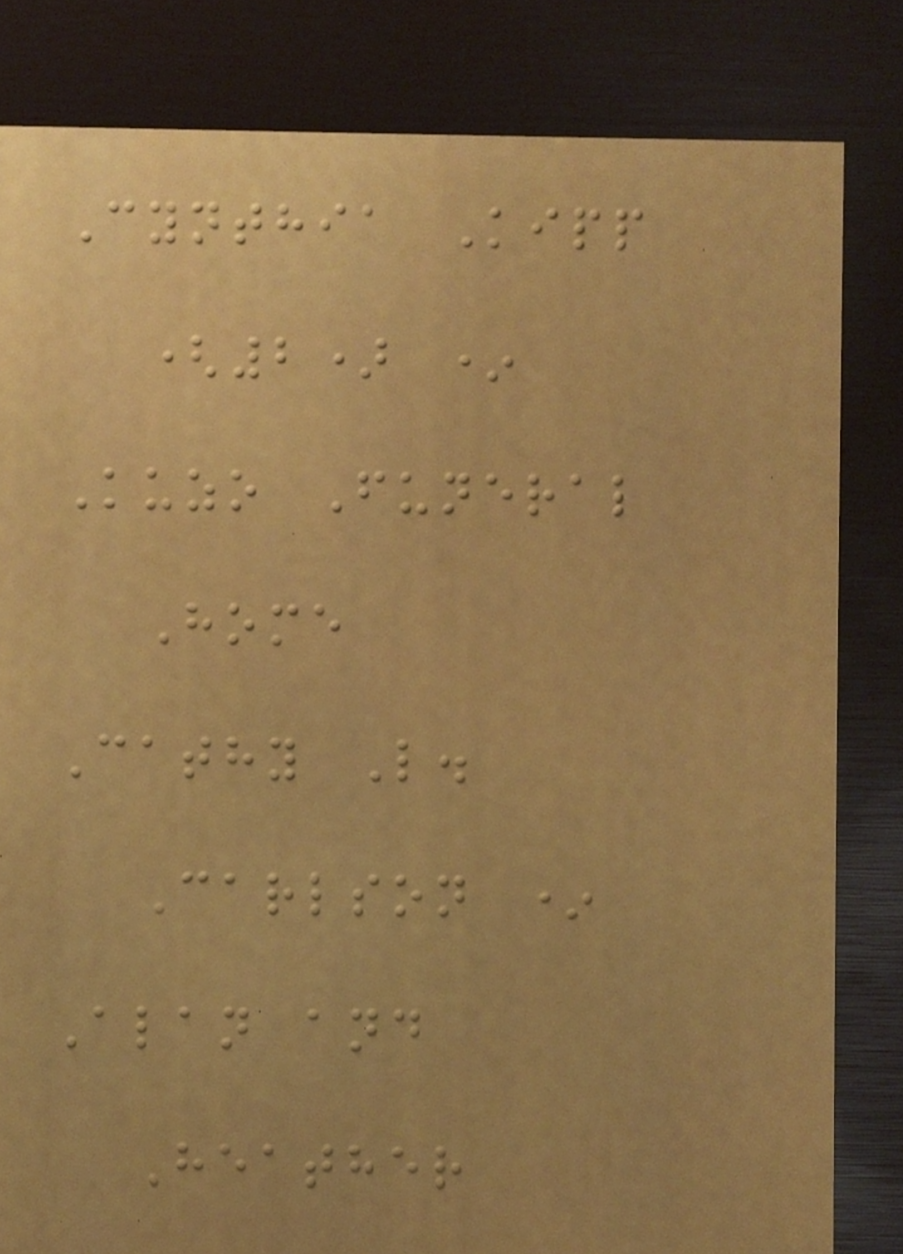Cynthia Kipp
(2) *
Kuzo Funeral
Home
Cathy L.
Carlson *
Alan and
Heather
